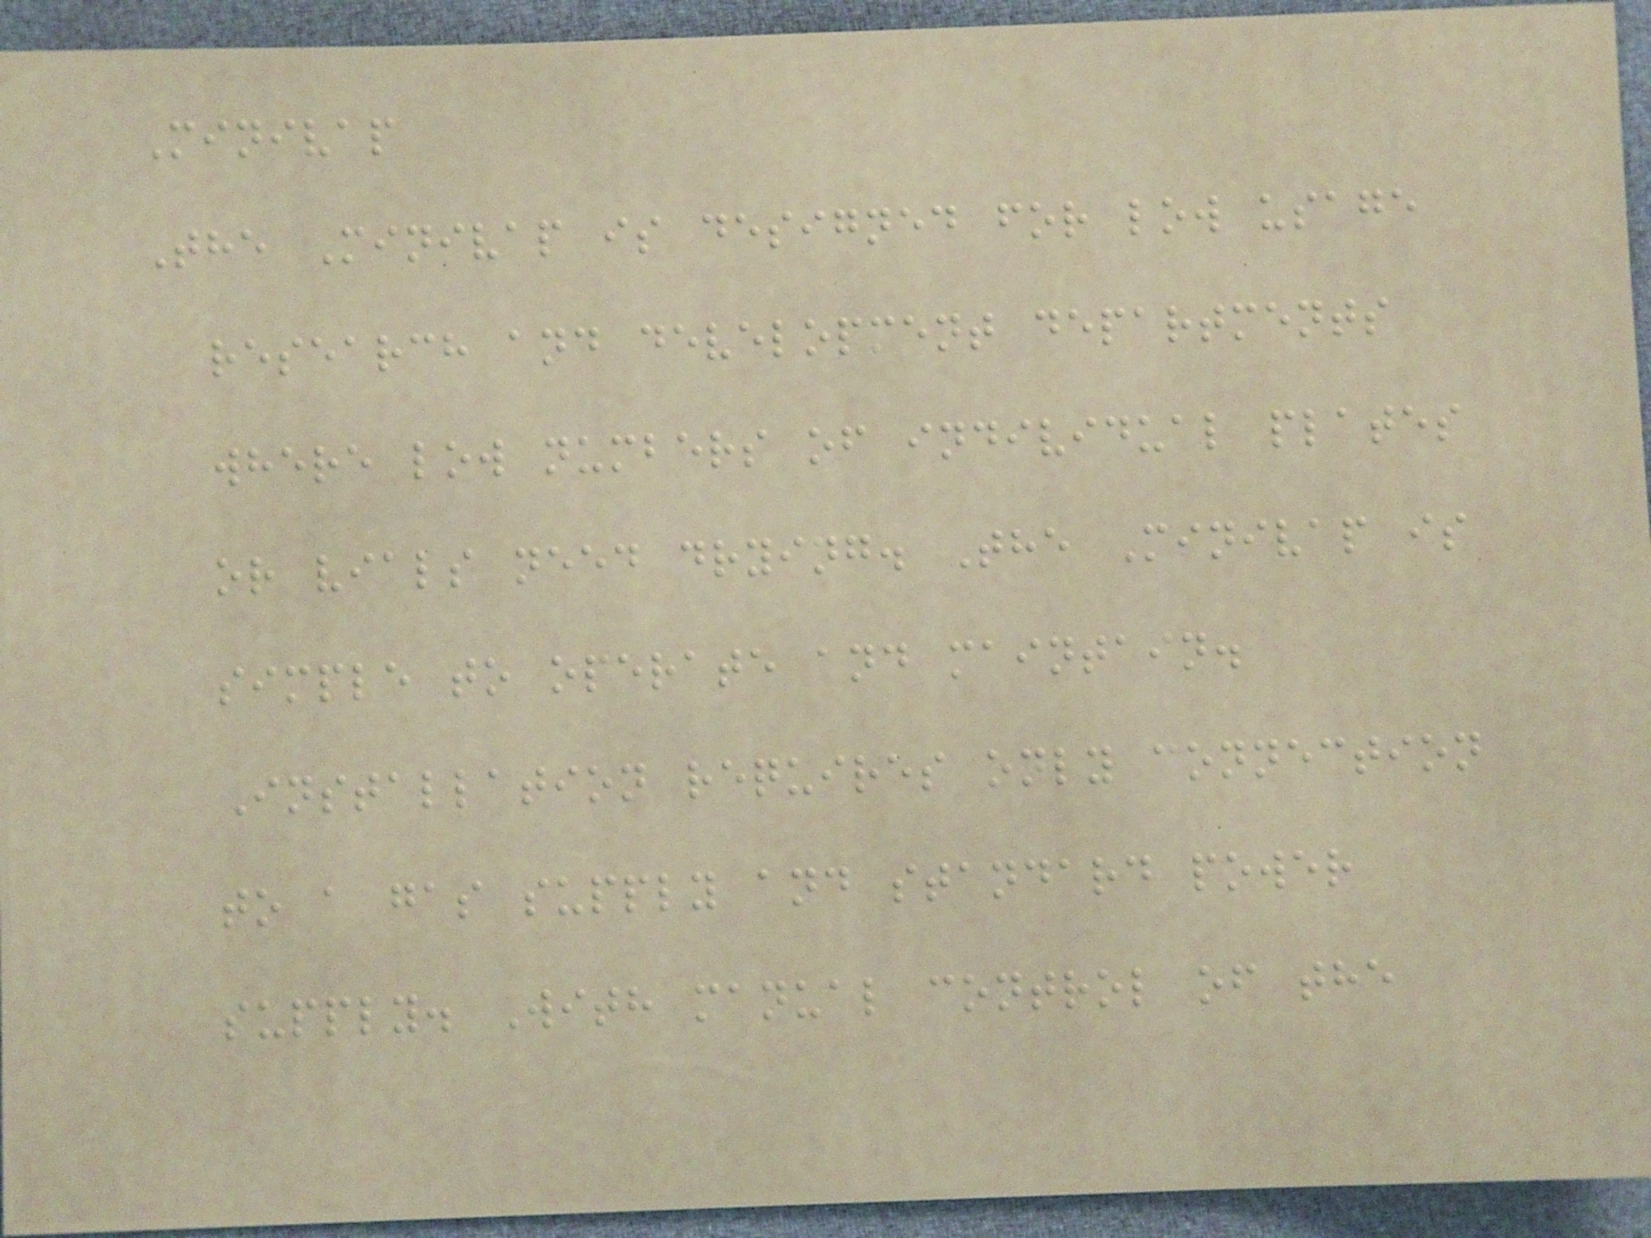Minivap
The Minivap is designed for low usage
research and development departments
where low numbers of individual plates
or vials need drying. The Minivap is
simple to operate and maintain.
Installation requires only connection
to a gas supply and standard power
supply. With manual control of the
